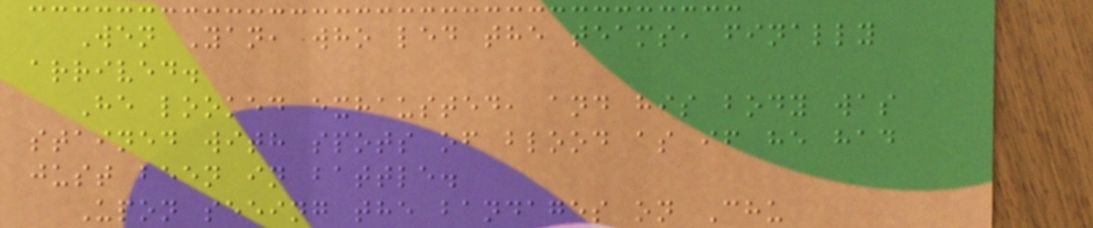Wen Yan, who led the teams, finally
arrived.
He looked exhausted, and his body was
stained with spots of blood as if he had
just been in battle.
Upon seeing the bandages on Chu
